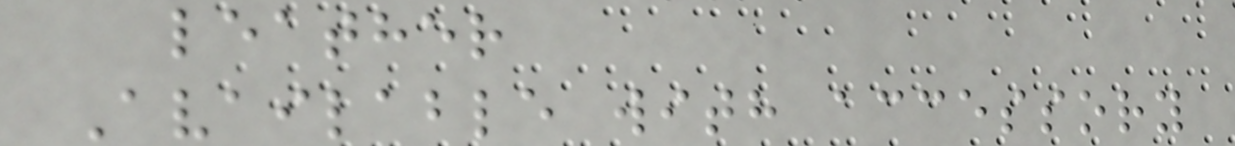leather
Available with accessory
